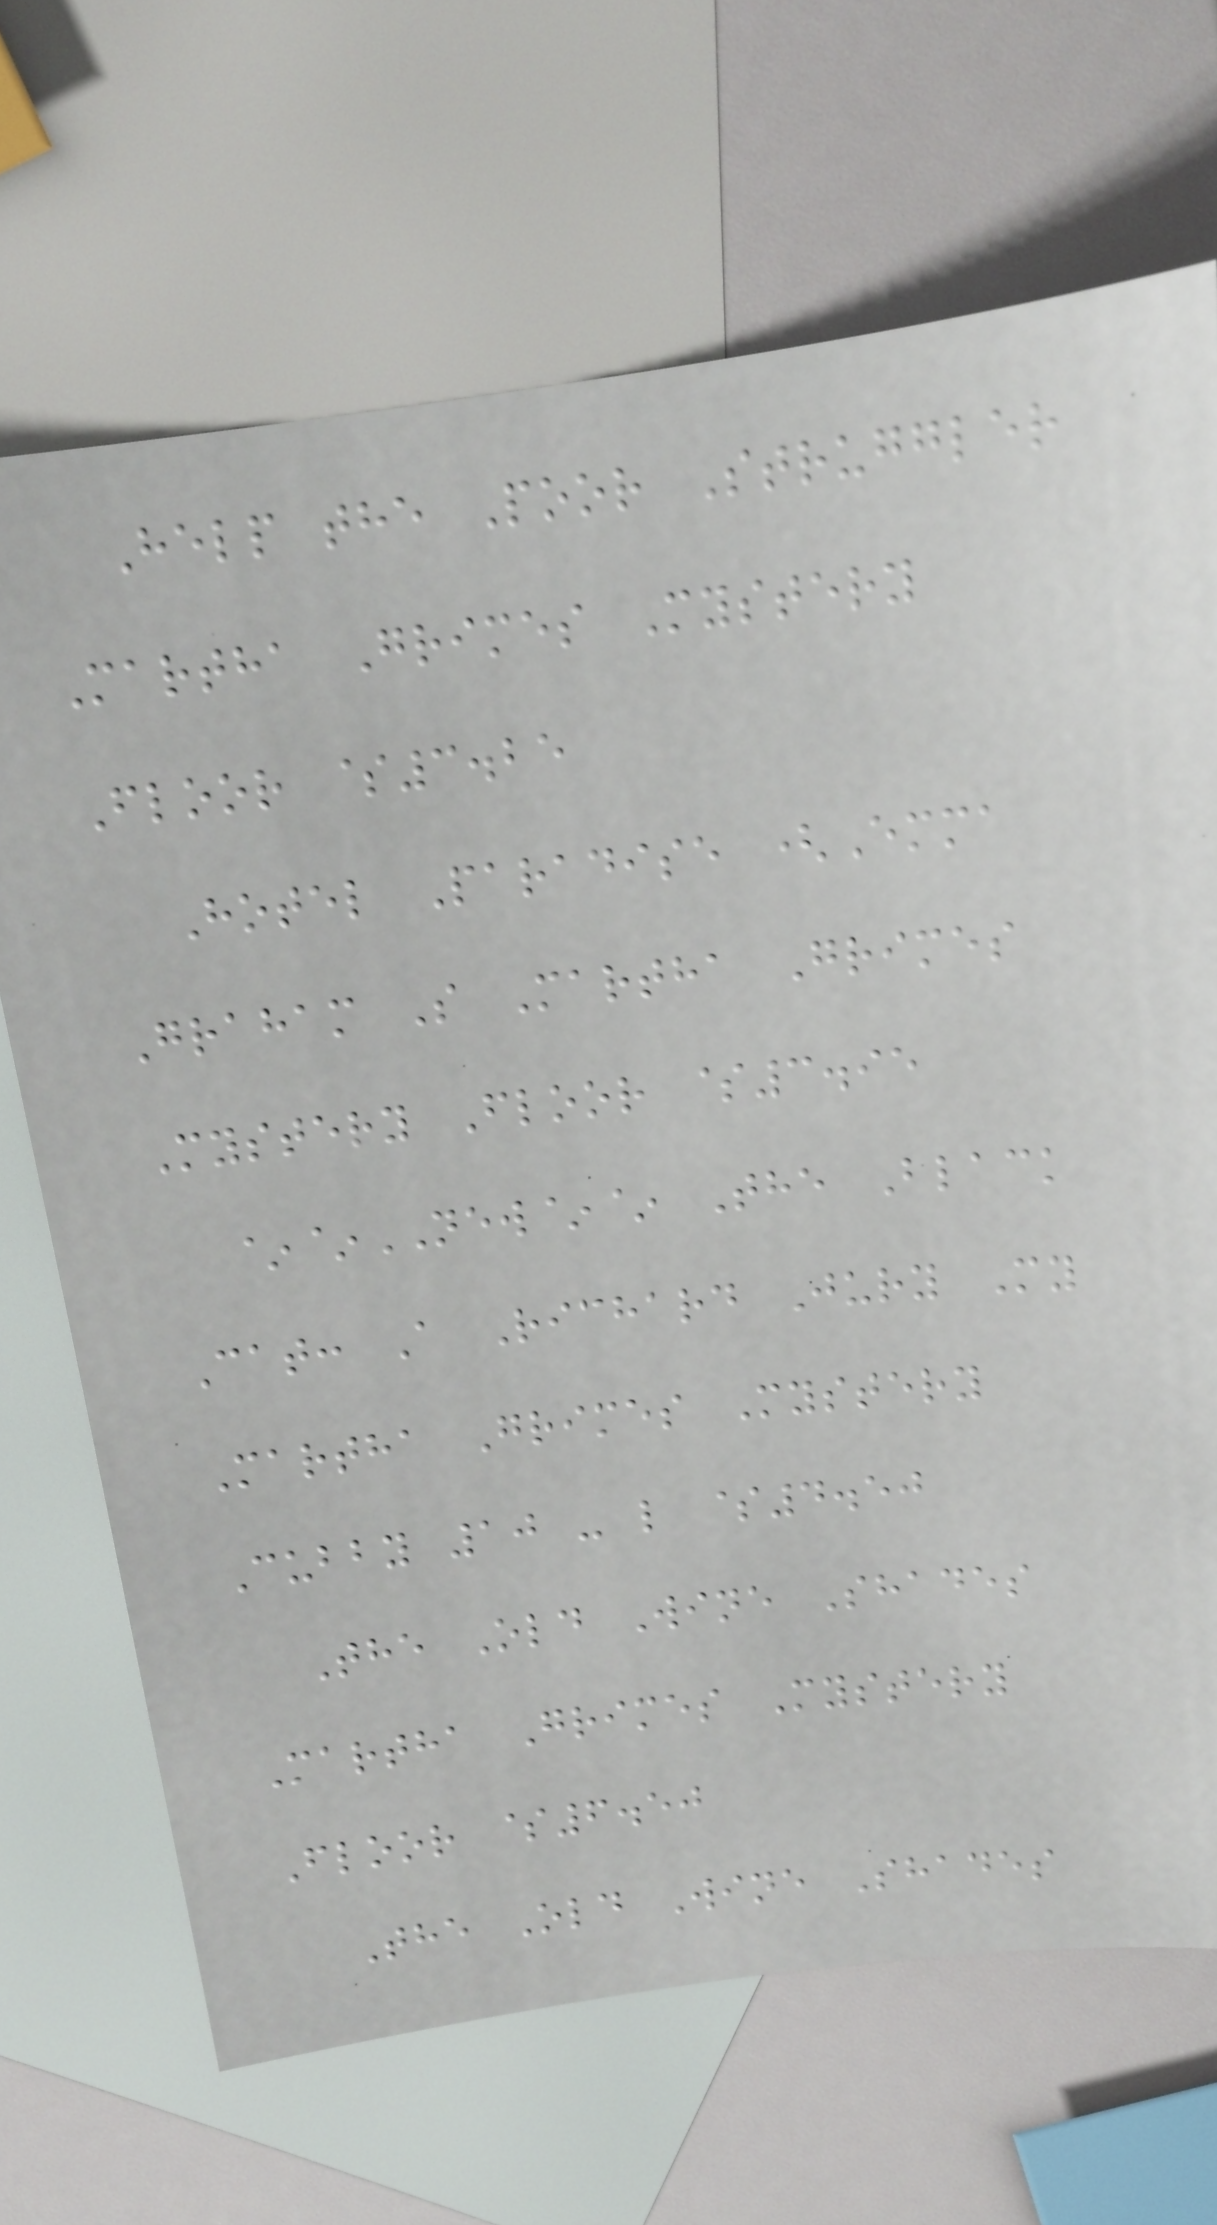Help the Poor Struggler
Martha Grimes Mystery
Floor $3.25
Hotel Paradise (Emma
Graham S Martha Grimes
Mystery Floor $3.95
~~NEW~~ The Black
Cat: A Richard Jury My
Martha Grimes Mystery
Cubby 10 - l $4.50
The Old Wine Shades
Martha Grimes Mystery
Floor $6.50
The Old Wine Shades
